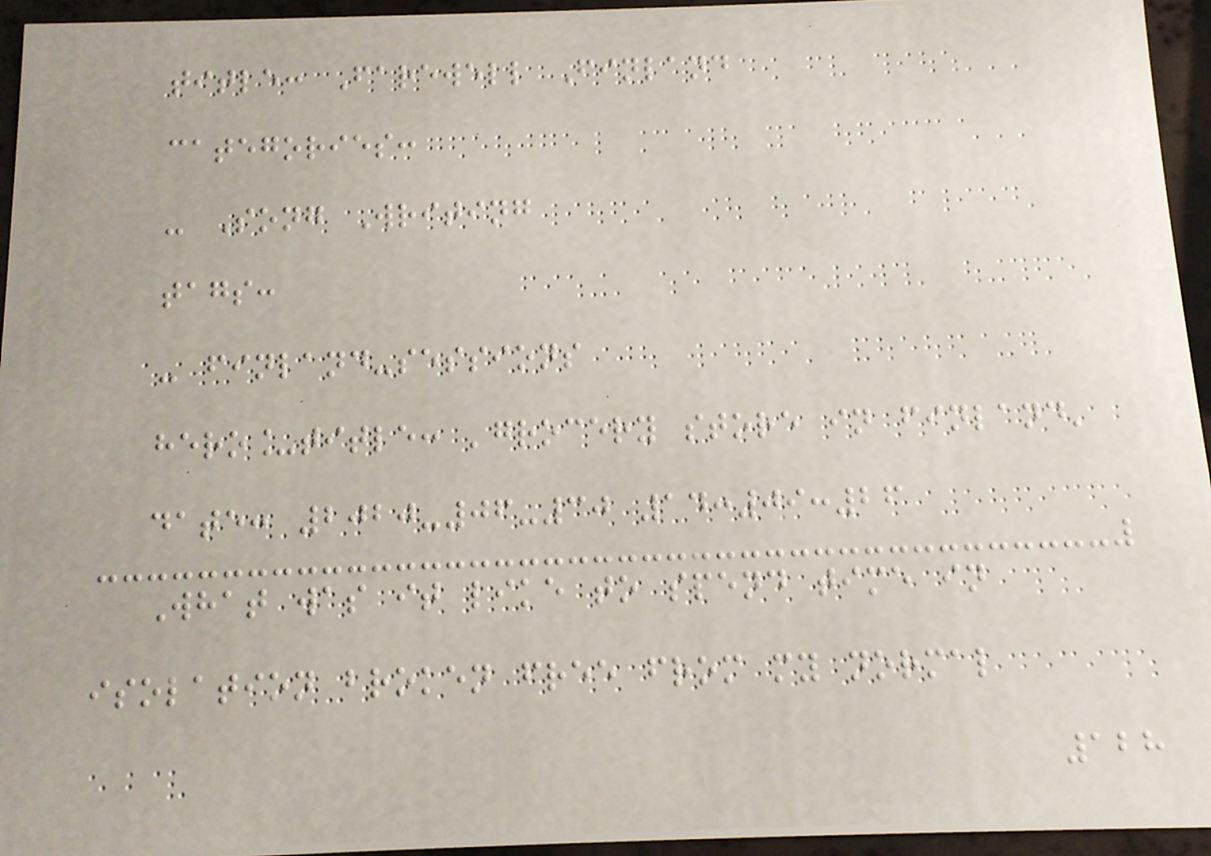title: Farewell Finland
categories:
- Song Writing
tags:
- finland-sessions
hero_title: 'grocery store in finland'
date: 2020-06-30 14:09:26
What was it like to spend time in
isolation broken free from my normal
128
